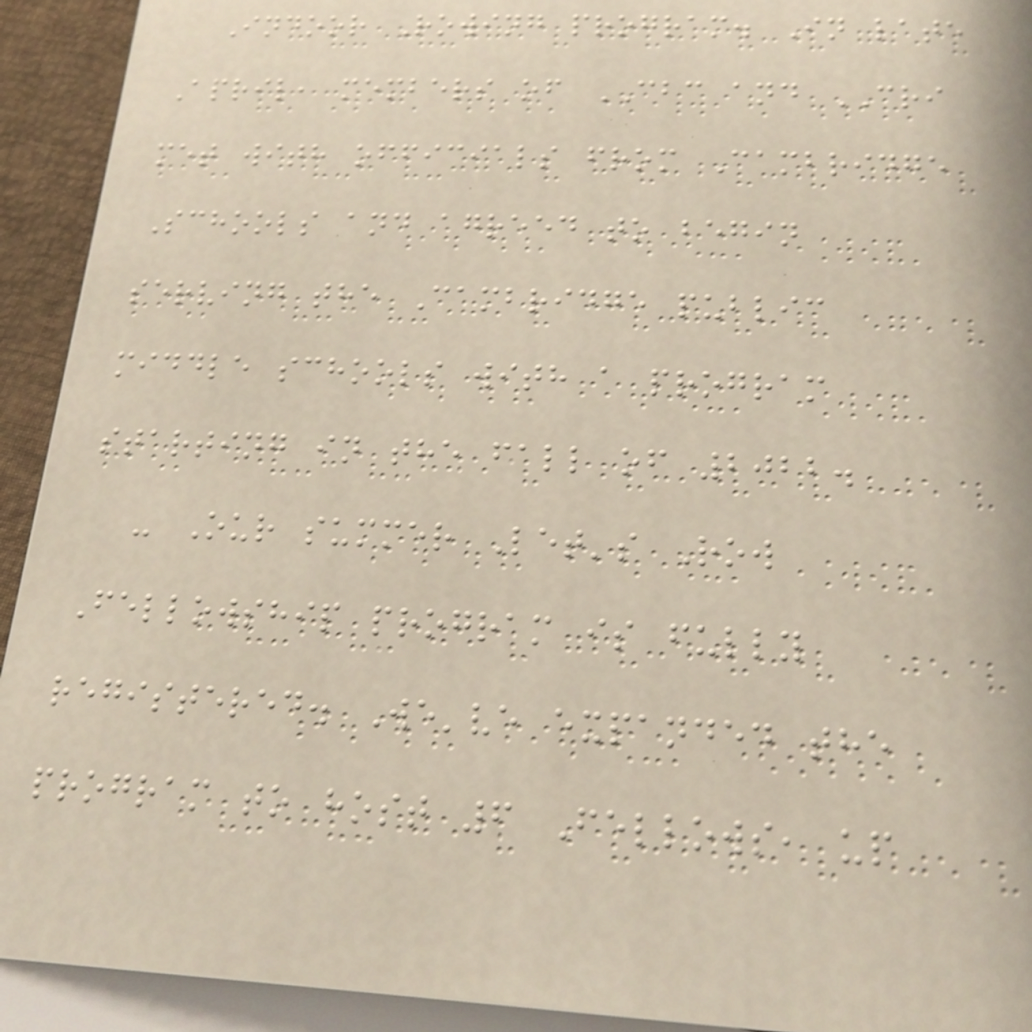Indoor Rowing program. In late
April, members of CBC and CRI
met with officials from Cambridge
Schools and agreed to begin
serving the Cambridge public
middle schools with a program
starting in the fall of 2022.
- Our summer Let's Row
Fellowship program is fully
registered. We've expanded the
program to host 6 Fellows, up
